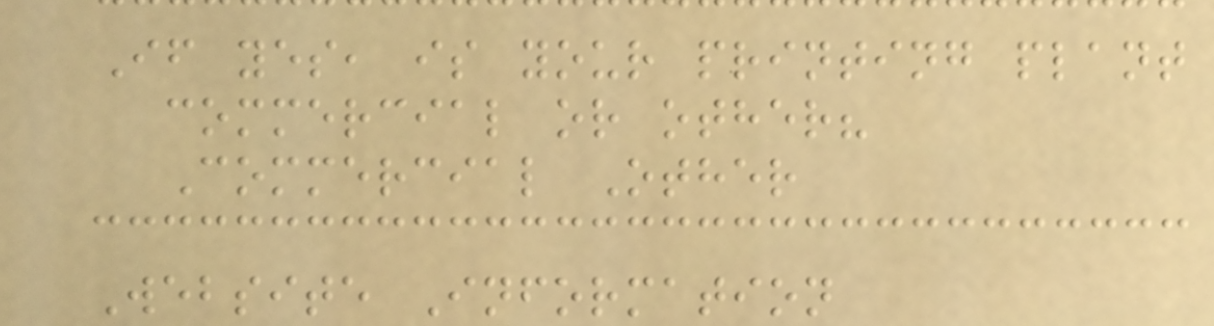If yes, is your printing plant
commercial or other?
Commercial Other
Website Information
